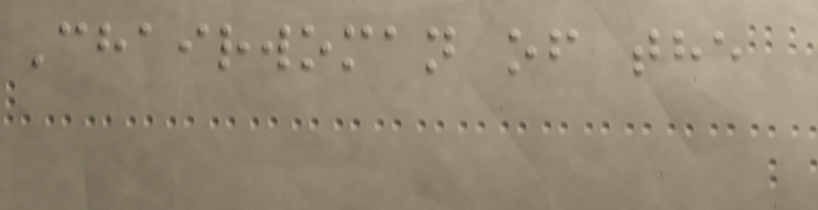Chairwoman of the
